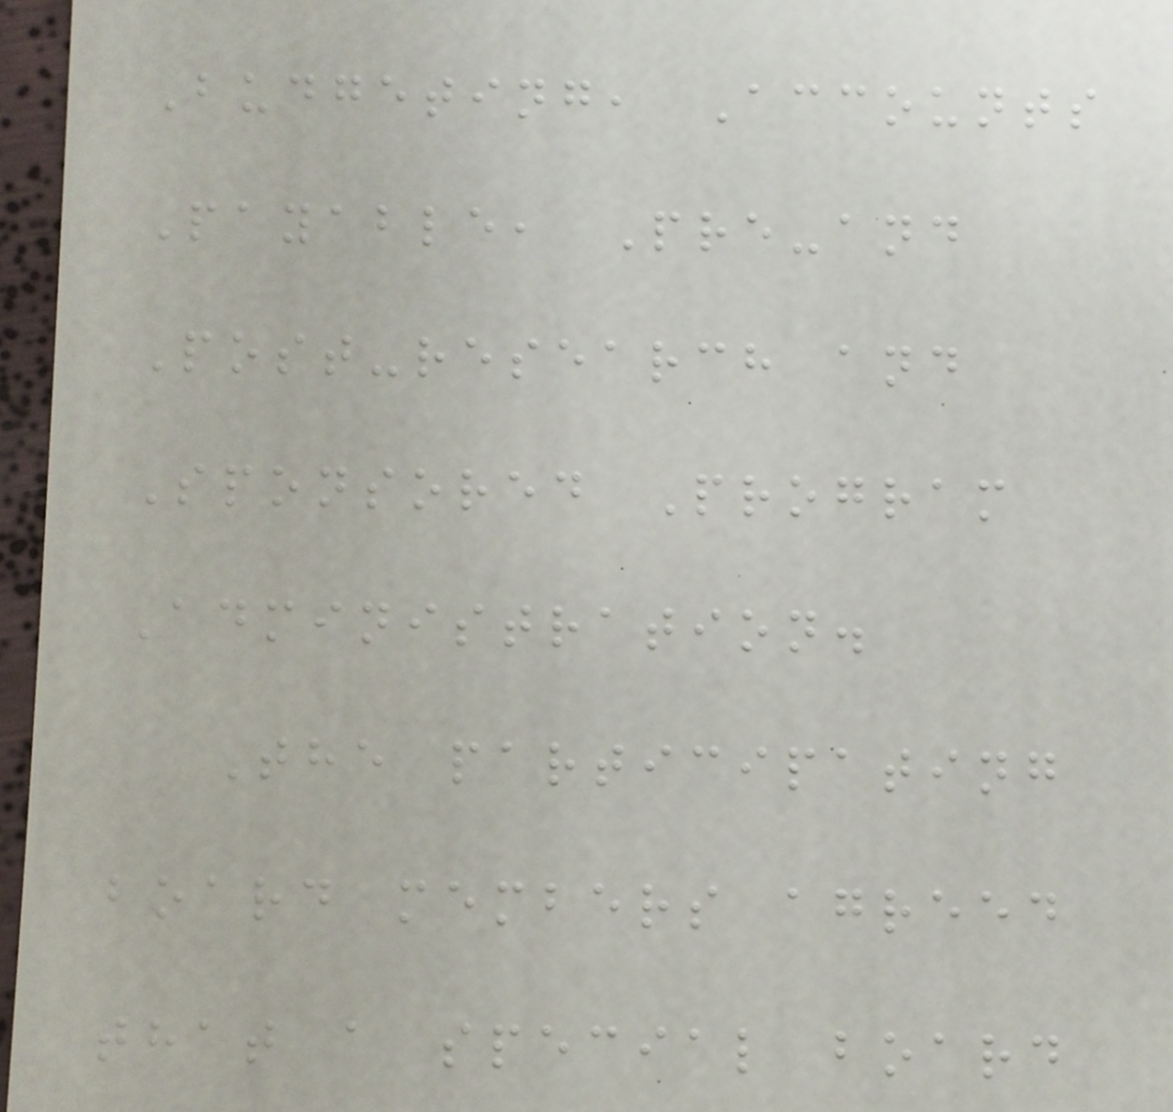Budgeting, Accounts
Payable, Pre-and
Post-research and
Sponsored Program
Administration.
The participating
board members agreed
that a special board
